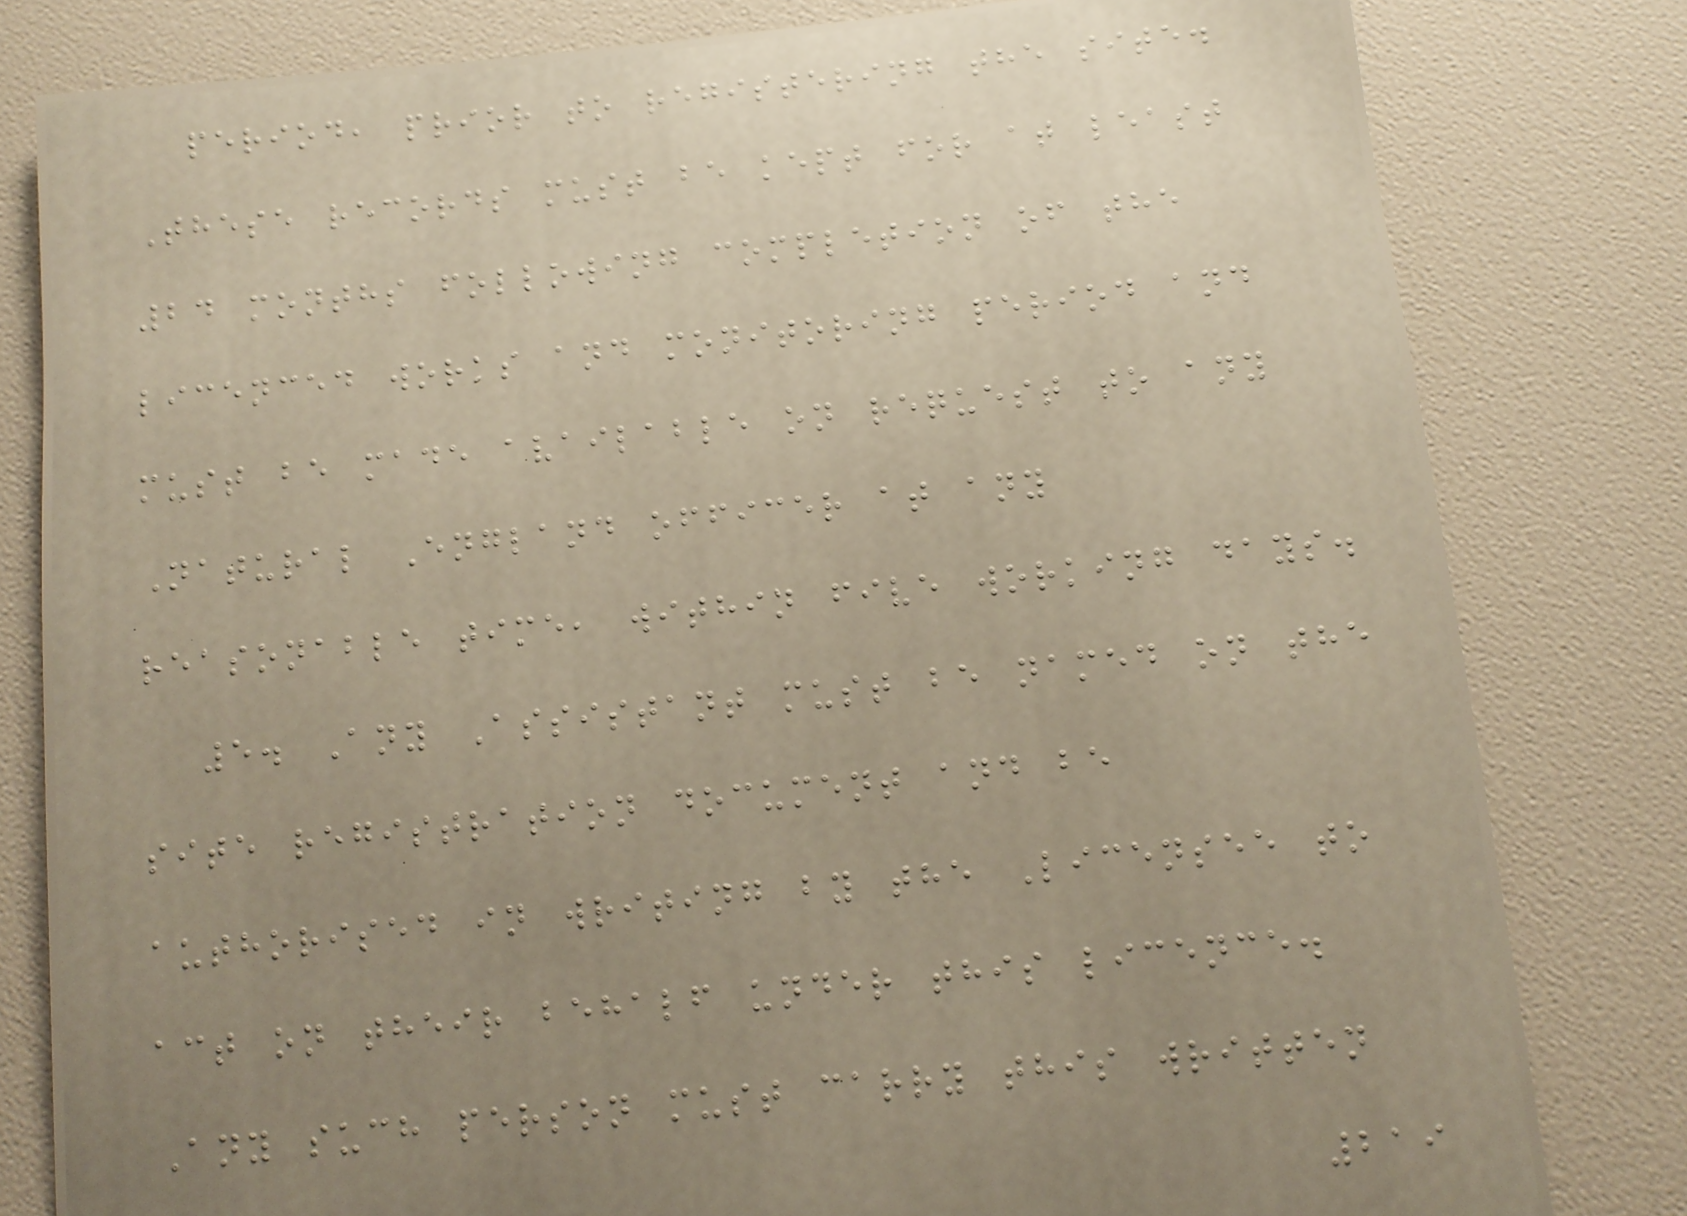period, prior to registering the site.
These records must be kept for at least
24 months following completion of the
licenced works and monitoring period and
must be made available on request to any
Natural England officer at any
reasonable time, within five working days.
5. Any Assistant must be named on the
site registration document and be
authorised in writing by the Licensee to
act on their behalf under this licence.
Any such person must carry this written
219
